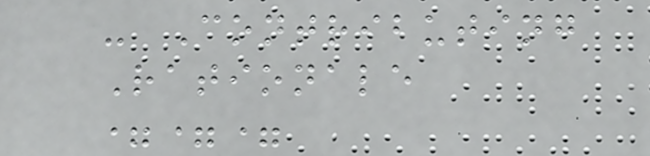- Contributing
Rationale
===
